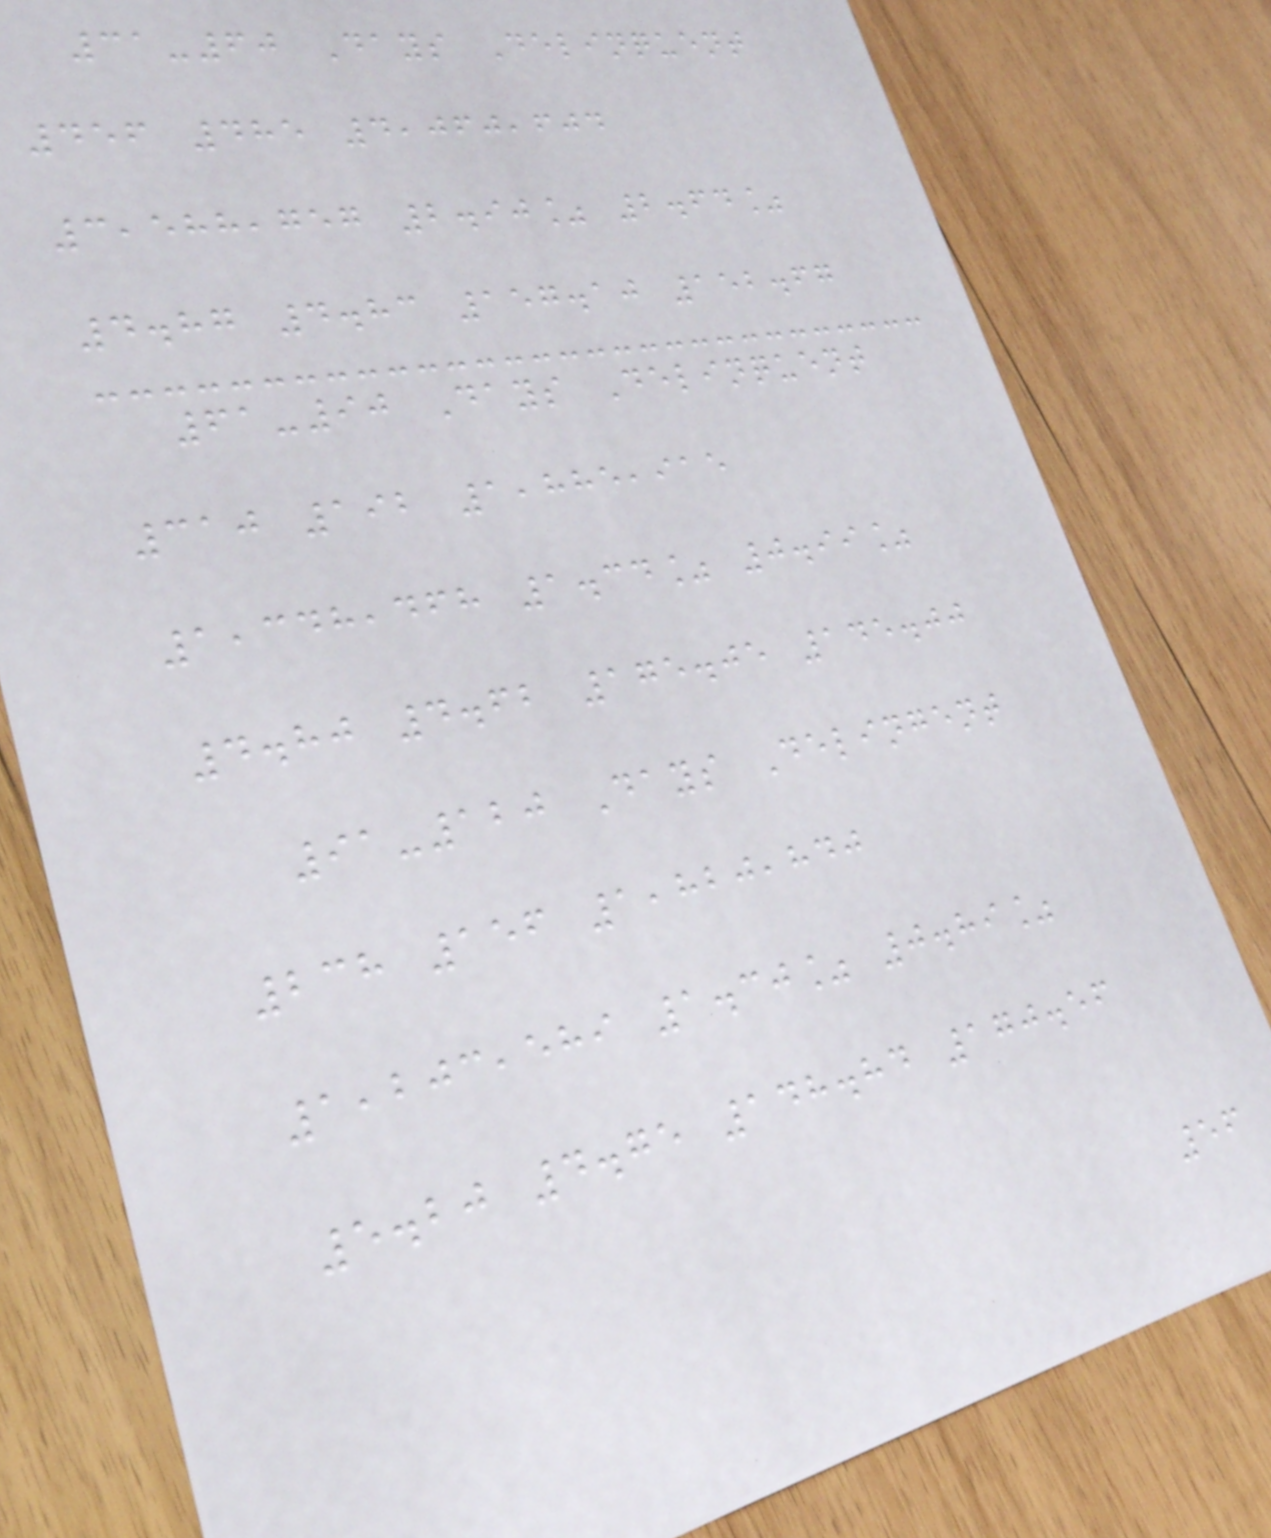31-60 Days Delinquent
456 485 4,060,604
3,588,757 2.90% 2.64%
4.87 4.83 157.10 152.67
61-90 Days Delinquent
310 192 1,885,915
1,348,468 1.34% 0.99%
4.80 4.62 175.05 145.00
91-120 Days Delingent
238 156 1,820,840
1,203,589 1.30% 0.89%
5.20 4.75 148.84 170.56
56
